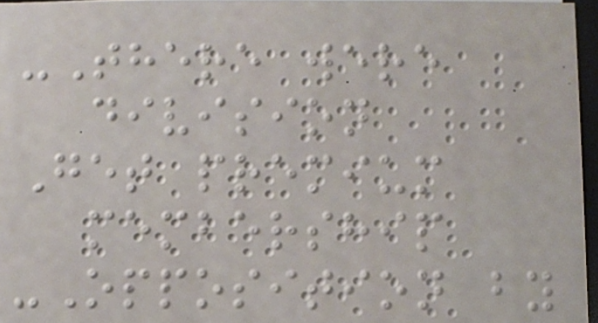-There were
division
Get premium
membership
-Opposition by
